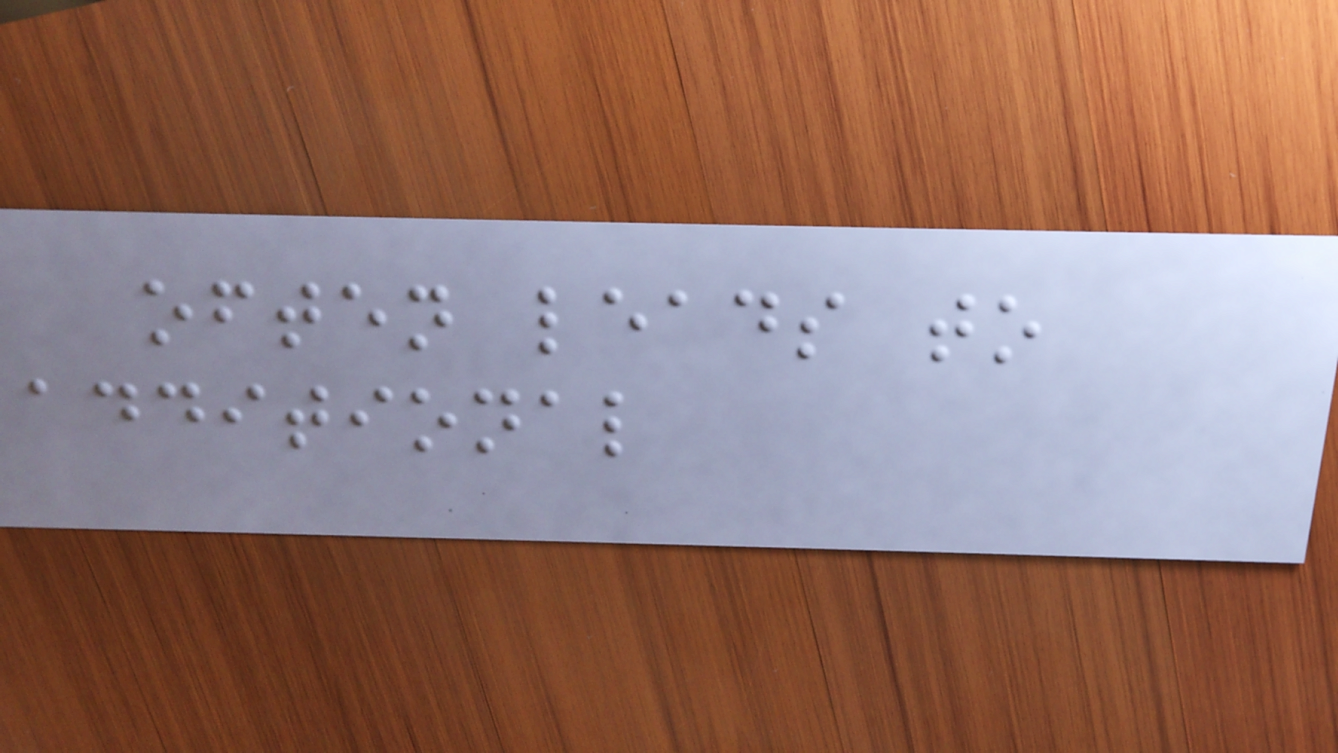often leads to
additional
